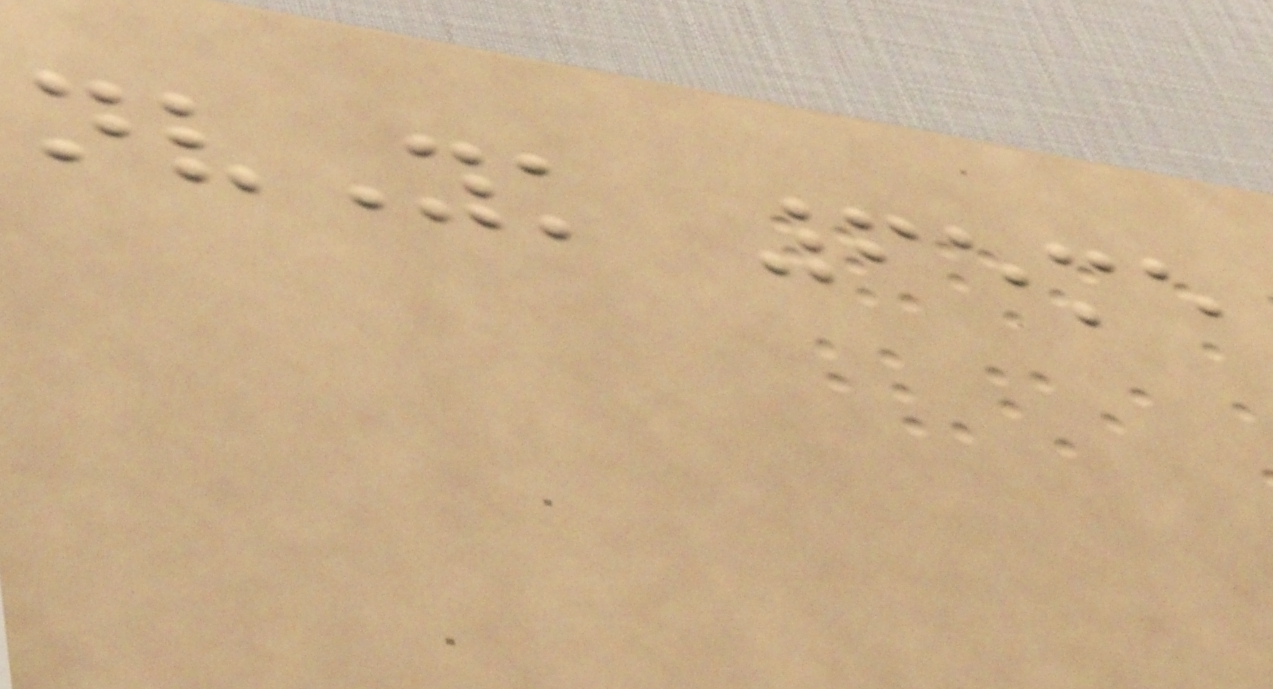nvYk 65me
